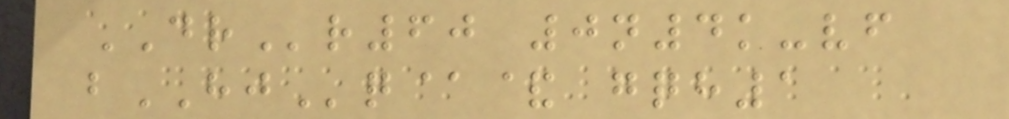DRr60 0n4k-vf
bHJq@& gqh1
